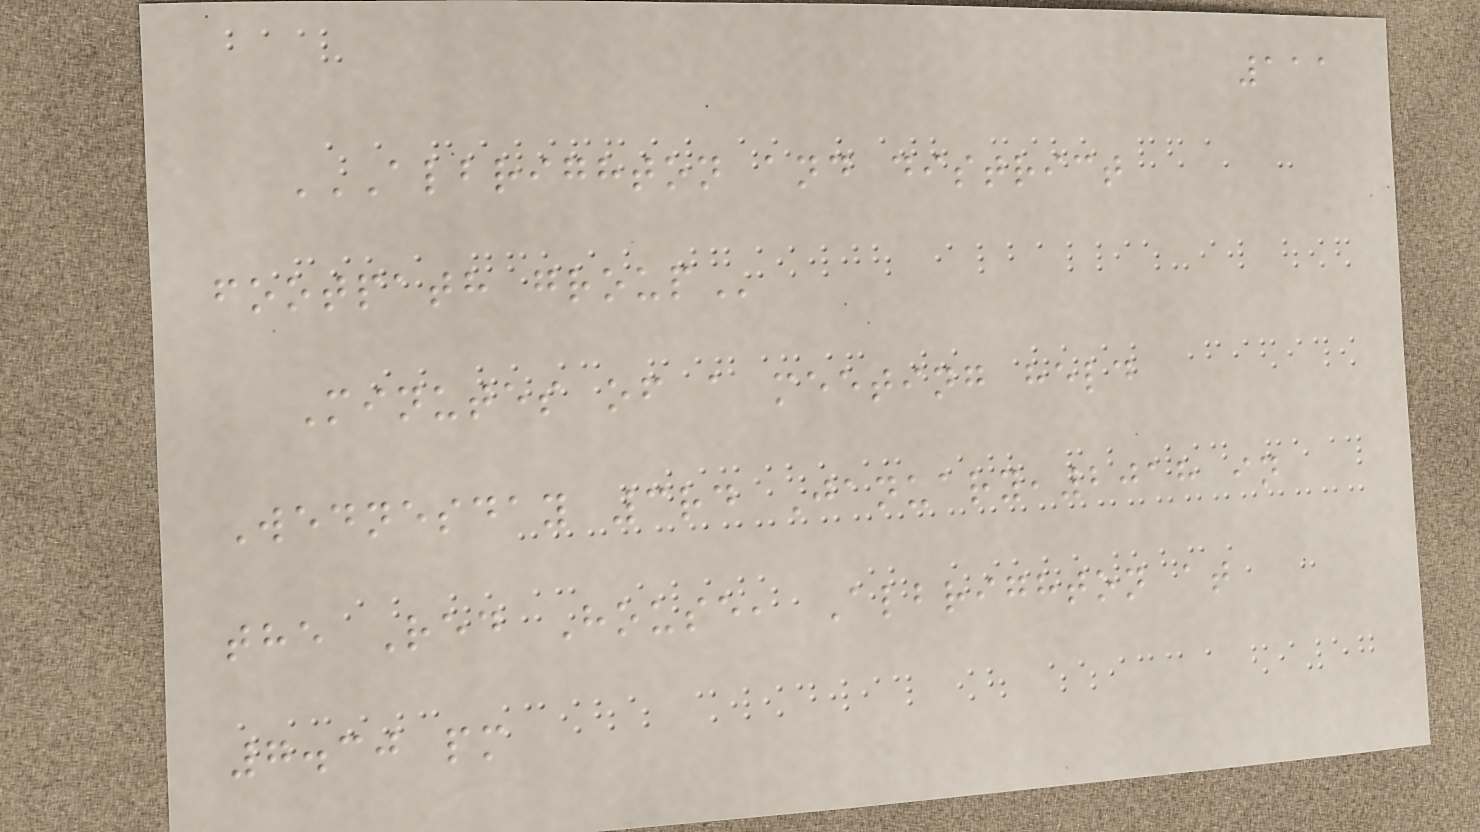111
ALBRIGHTON AND DISTRICT
FOOTPATH GROUP
Minutes of a meeting held
Wednesday 3rd January,2018 in
the Red House, Albrighton at
7.30 pm
